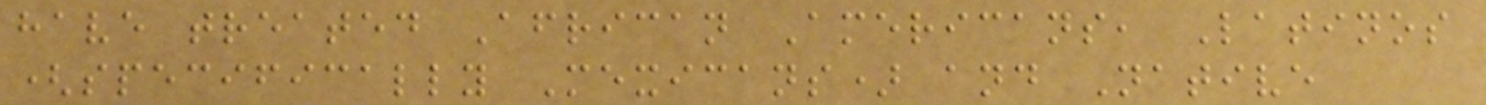have treated African Americans, Latinos
(specifically Mexicans) and Native
